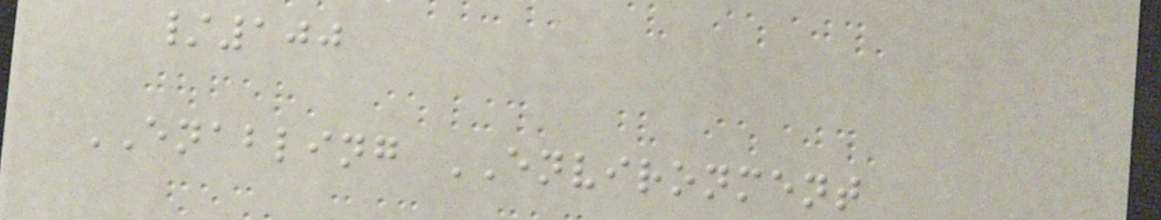/100
ENABLING ENVIRONMENT
